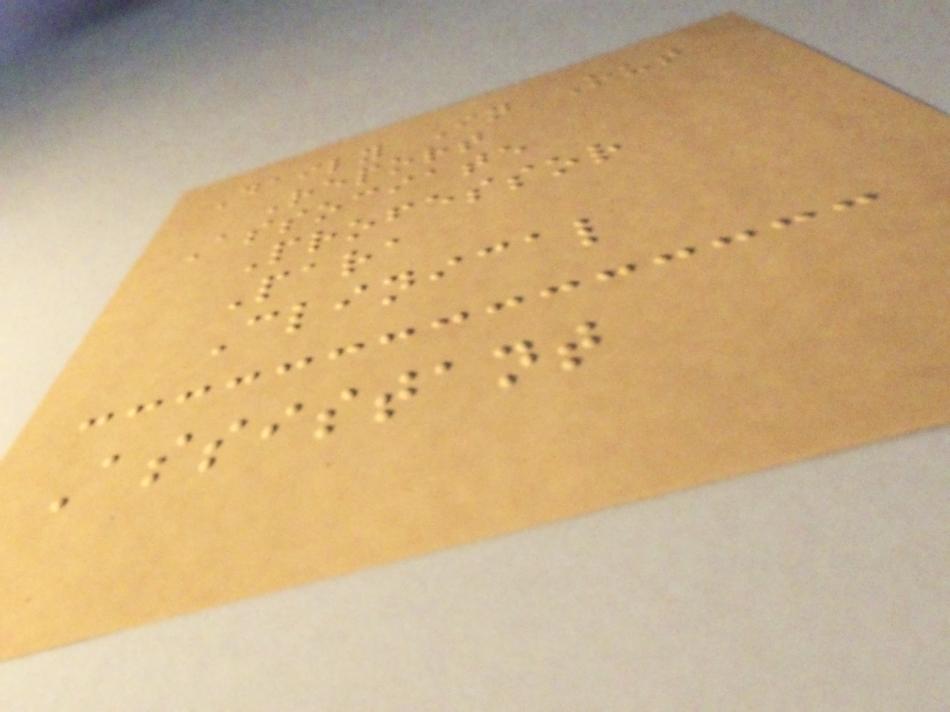Daily In Out
Report
Associate
Professor
Para
Clinical
Assistant
